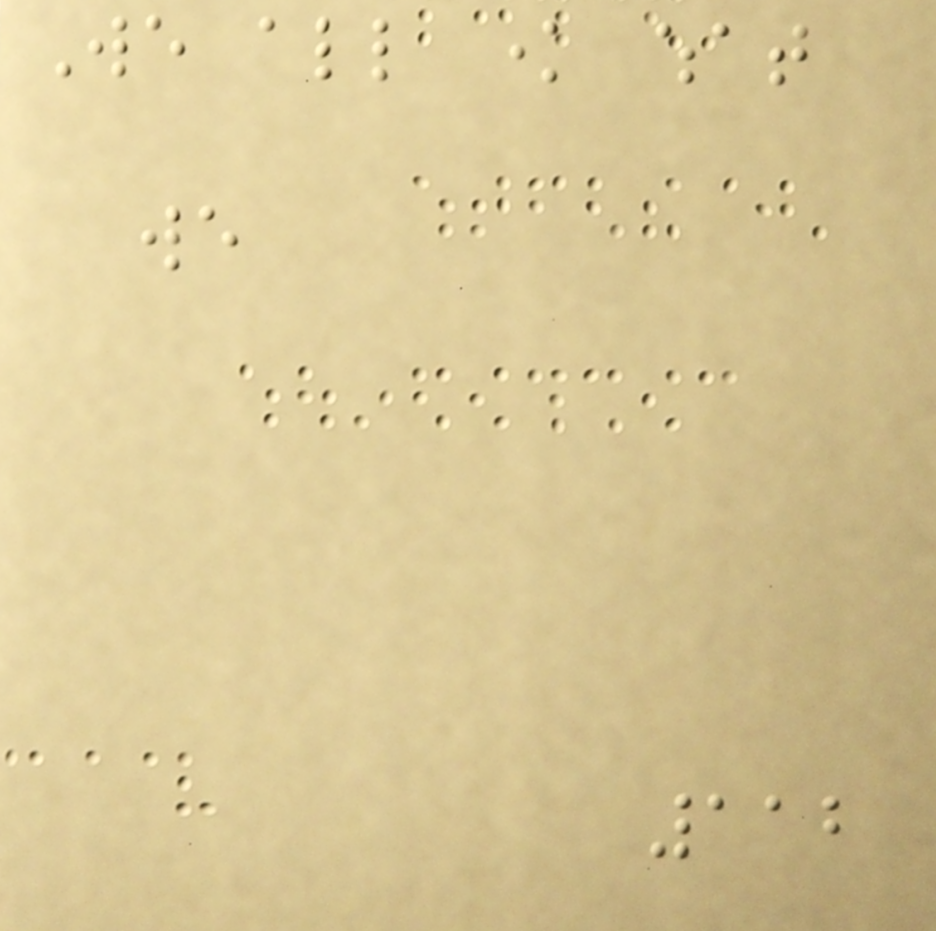We all know what
we
112
